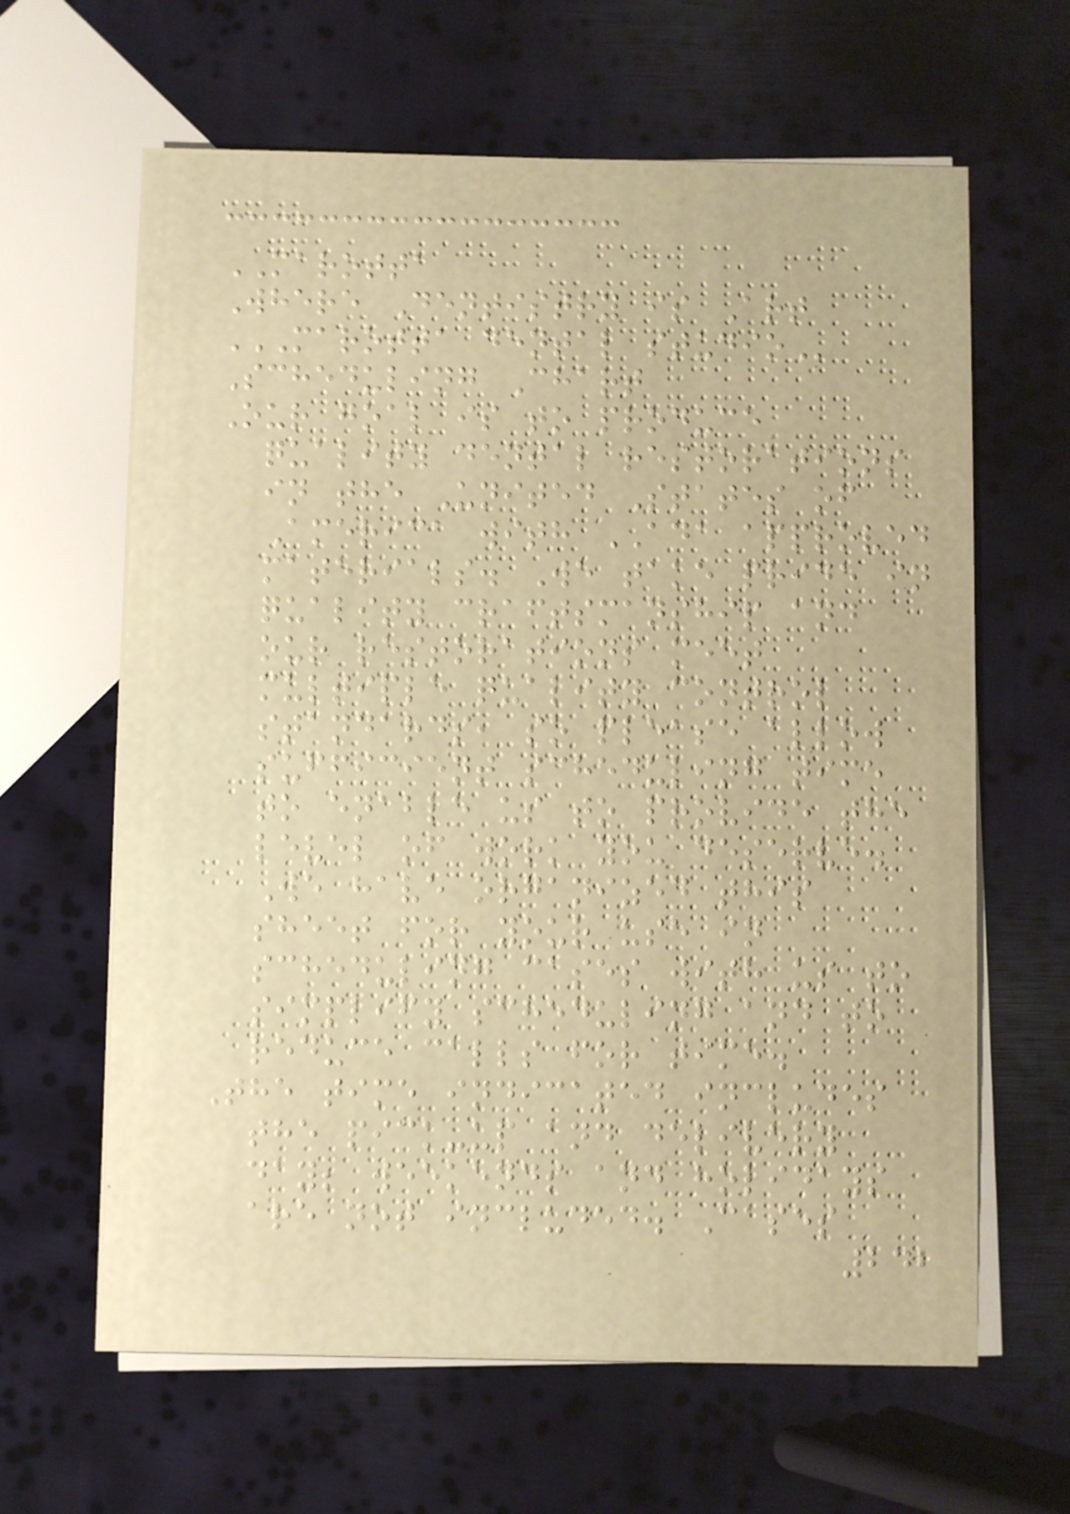MAROTTA
Where Dentistry is Art
MAROTTA DENTAL STUDIO
Scheduling Chart
Our goal is to produce
quality dental restorations
in the United States of
America with ADA approved
materials. We take pride in
quality craftsmanship and
our restorations meet
multiple quality control
standards, so please allow
sufficient scheduling time
to enable us to provide the
level of work you deserve.
We have organized this
sheet for your use in
scheduling cases with us to
simplify scheduling and to
reduce calls for time.
The time indicated includes
the pick-up and delivery
day; weekends and holidays
are not included. Cases
242
